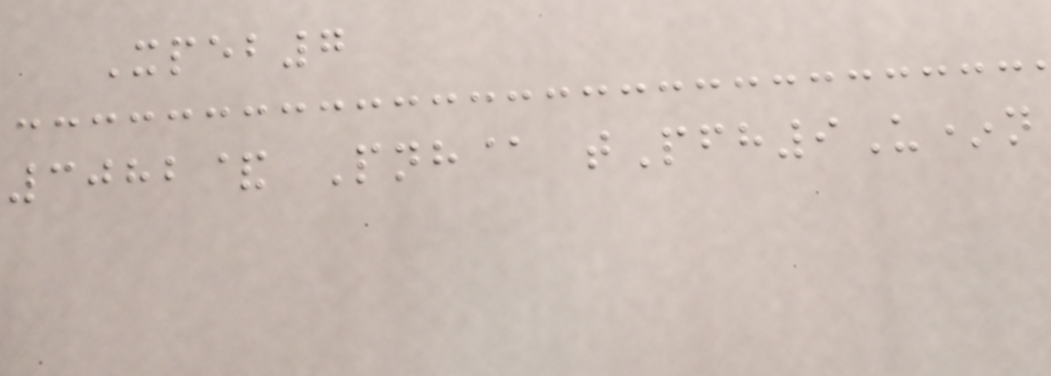Xpeb7
3082& Pnh@ tPfh9U*n
